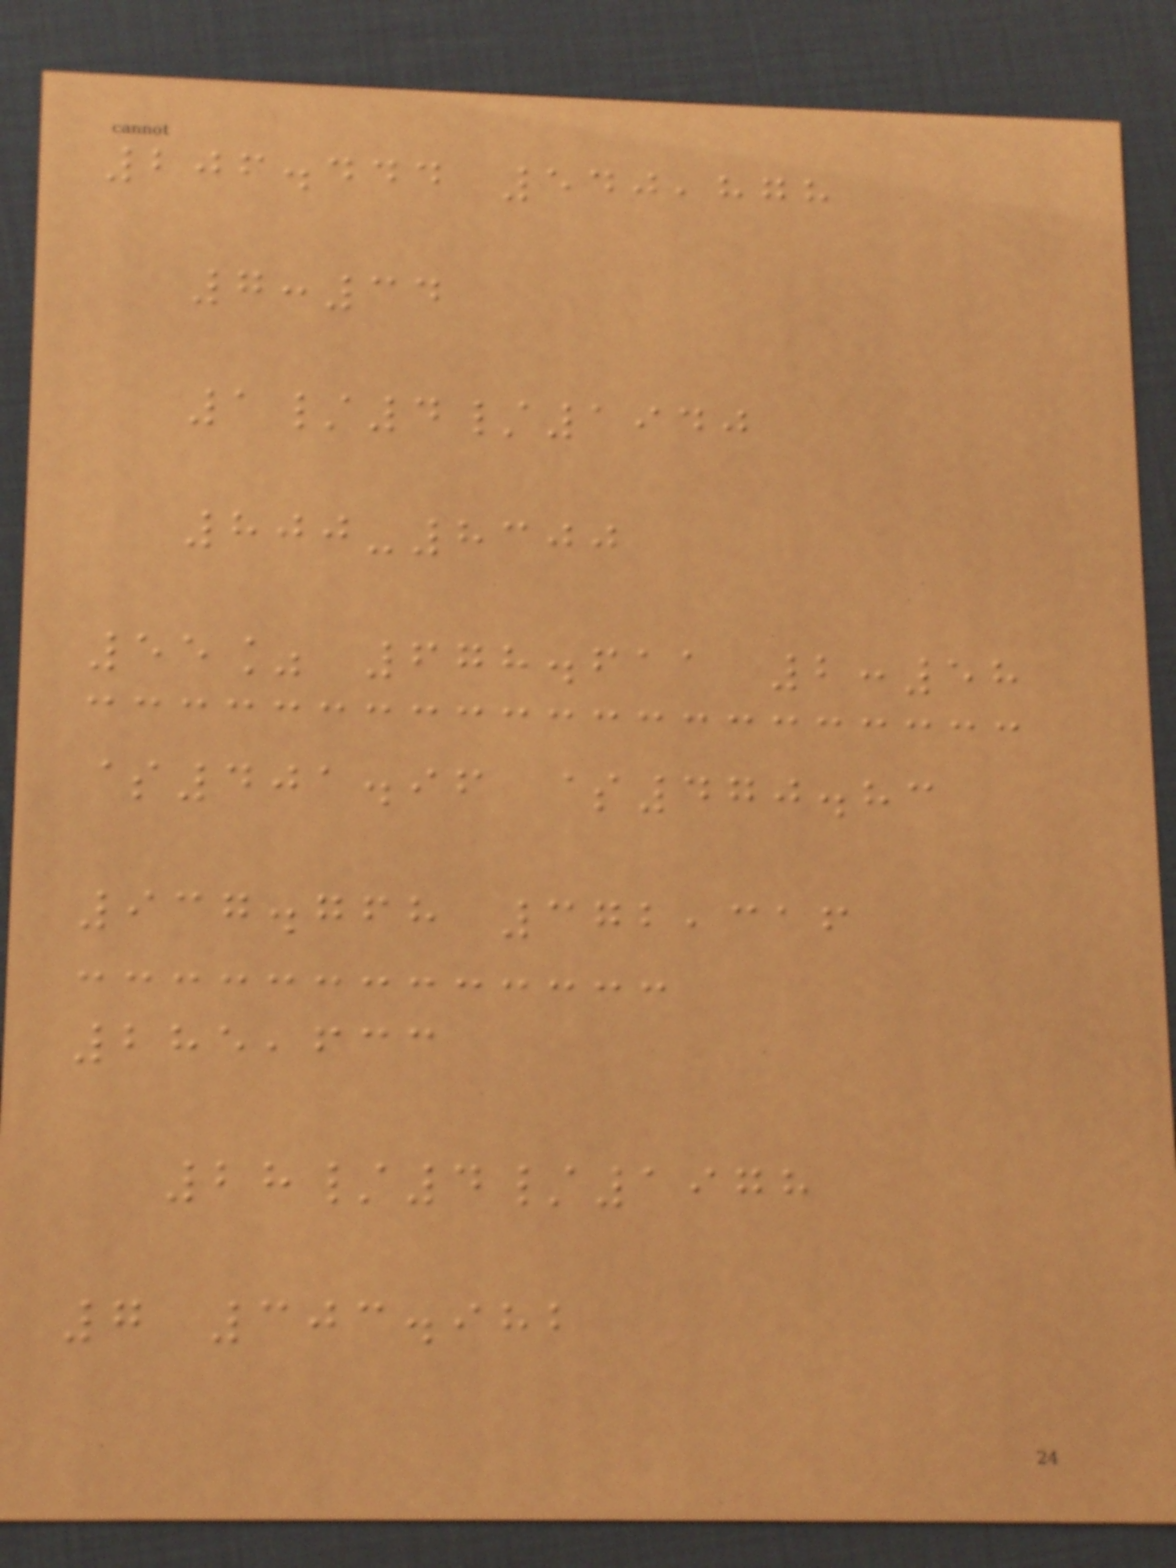206.444 540,878
7:34
1/4/1940
800-8300
55% 678.611 2:58
$401.96 $470.83
937.768 372,316
285,633
28/4/1978
7 303.982
